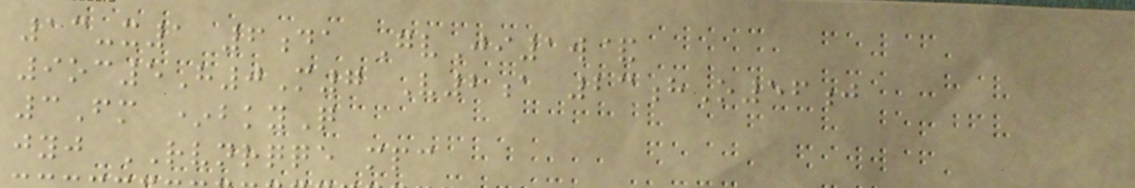13-x1 6da GvJi1w&
9oc5H0M7 V2a 23hO56j
3Fm *bkyQ
jyj RVNRQQE mpc
